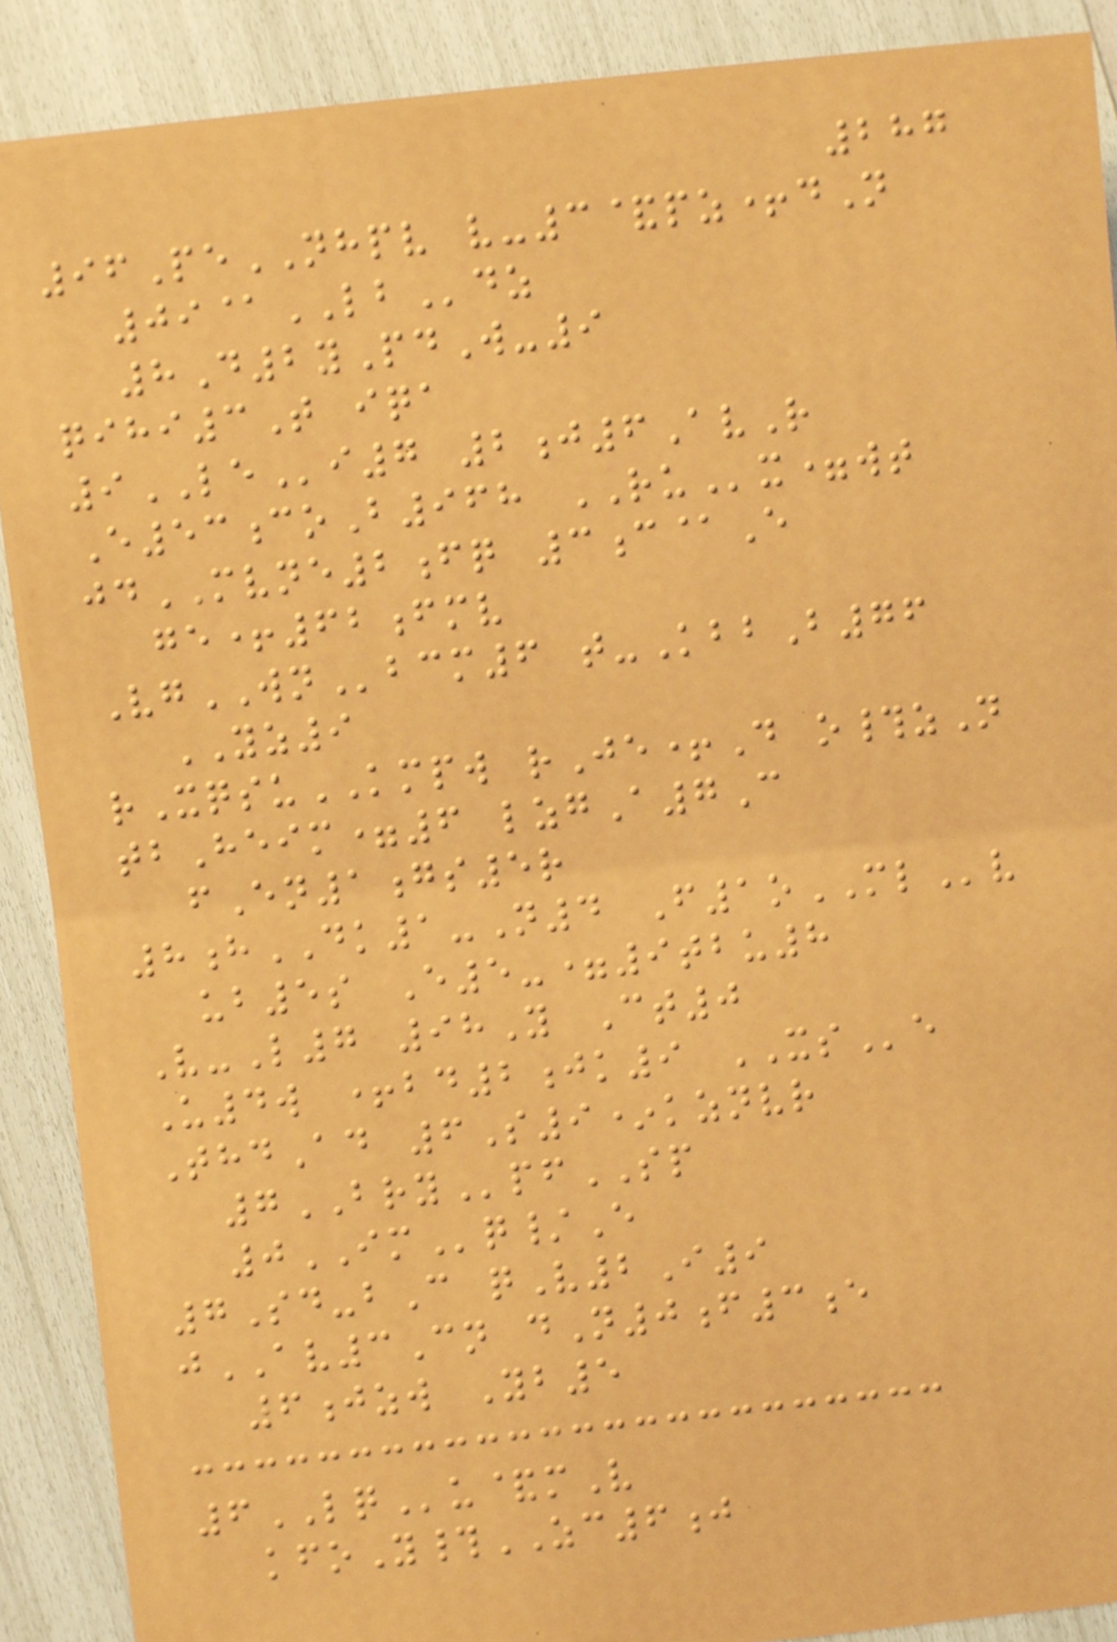287
96PeNHPV v-3&pz+dN
09@LBdz
8D2yPdW-9
qihi3T iqa
9LEi7 2j6AvR
E53coB968 RUx=wt
jdMVNE2fq 3c@E
ge+62fmv
VgWNbcm6 t-KbbB76
YZ9
rXqsuKMPW rJe+D o#zN
tbHeim=6 lzgA7C
fEn1gs5r
8hDK1-N4 F1oMLv
ub5s E5-=9tbu8
V-L7 98Y Ct0
U4w +bd2jk9 XSe
ThdAd 6S9*kznvr
7BRYpfSP
0IMq/E
7Sd-bC qV2I9
jAV3Cn dN0f3e
6jzw Yb5
6LQu&mV
kfoY#ZC6j
